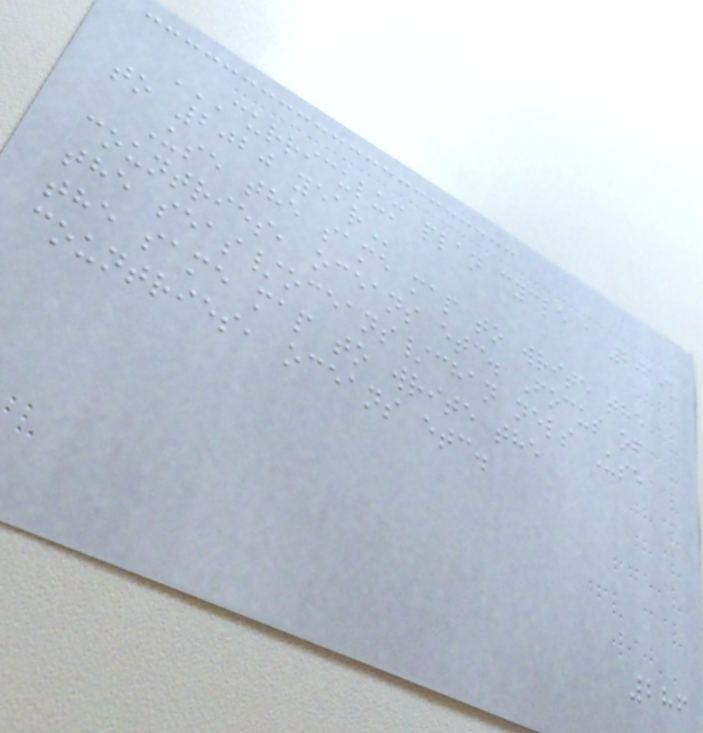CURRICULUM PLAN CYCLE A 2019
TO 2020 YEAR
Use the same map to write the
countries, oceans etc. Focus of
the seas/oceans/chan nels Use
the same map to write the
countries, oceans etc.
286
